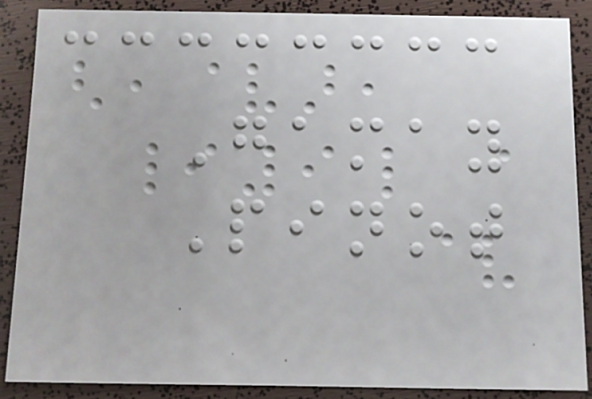Gamay
Pinot
